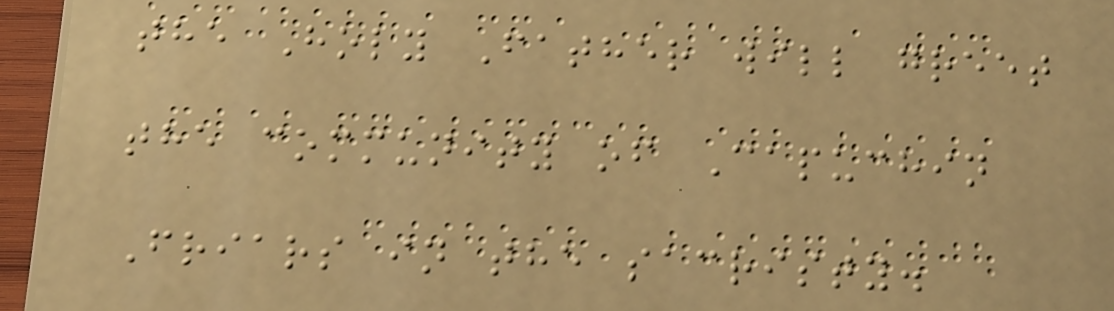the Holy Father will greet
the community of Capuchin
Friars in the sacristy.
